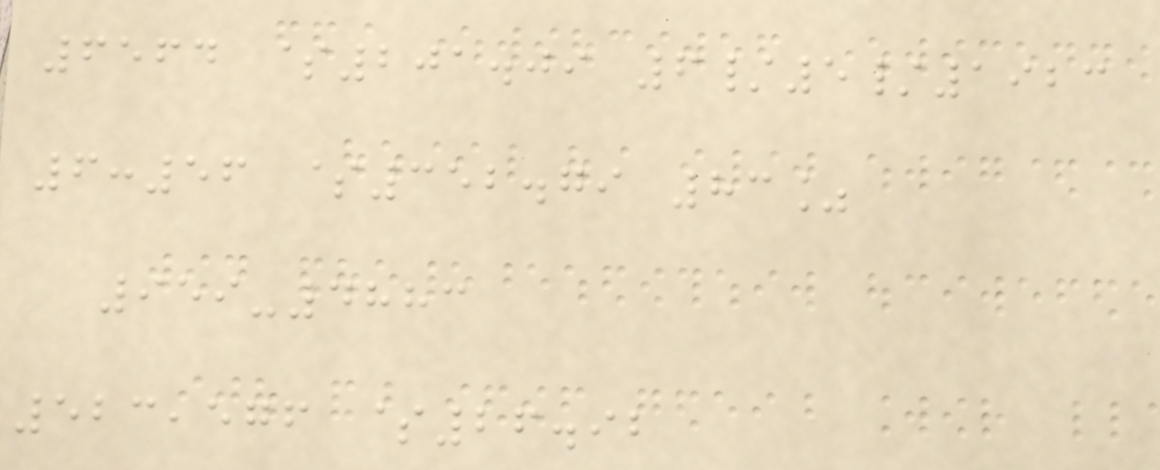6564 $201.09 6/5/1923
6:56 $352.79 83%
959-4883
523,576 $26.92
